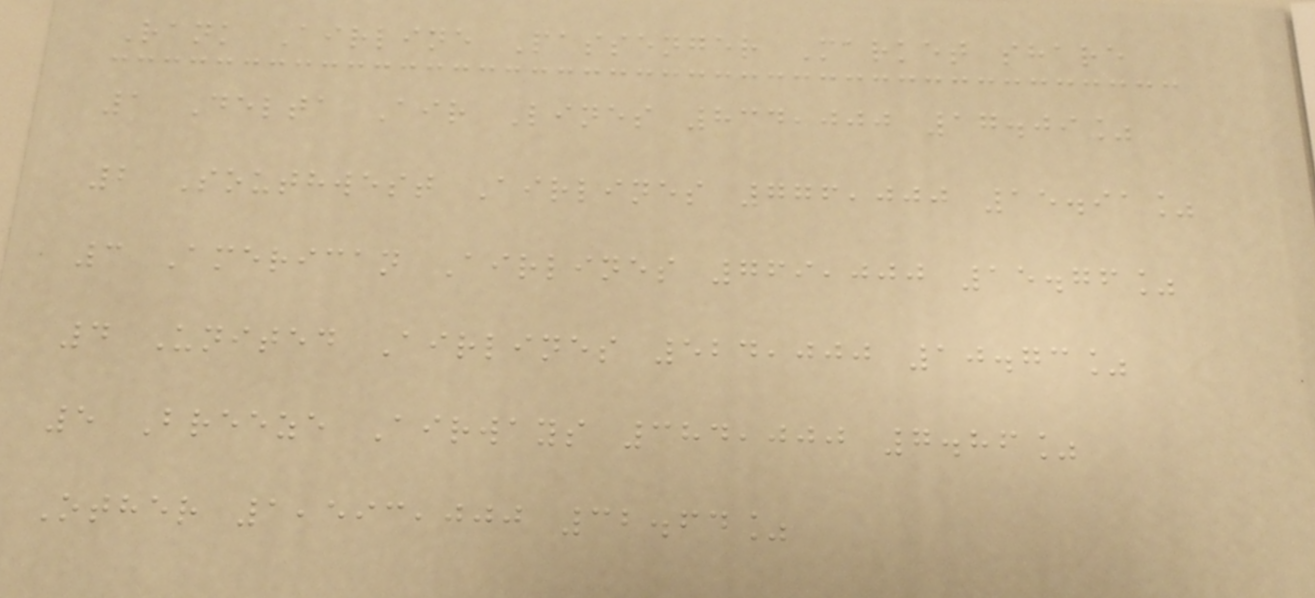Rank Airline Passenger Market share
1 Delta Air Lines 834,000 17.09%
2 Southwest Airlines 776,000 15.91%
3 American Airlines 769,000 15.76%
4 United Airlines 524,000 10.73%
5 Breeze Airways 384,000 7.86%
Other 1,593,000 32.64%
